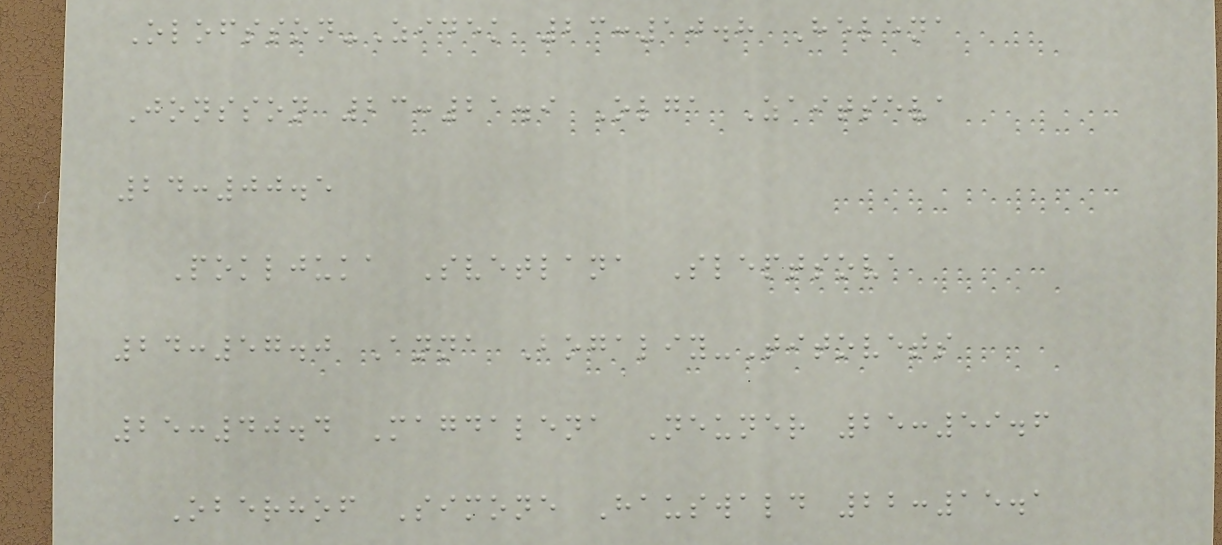Olofsson-Zidek 23:10.8 Helena
Jonsson 23:21.9 Olga Zaitseva
24:00.5
Pokljuka Svetlana Sleptsova
24:57.0 Anna Bogaliy-Titovets
25:40.4 Magdalena Neuner 25:59.6
Oberhof Simone Hauswald 22:15.1
